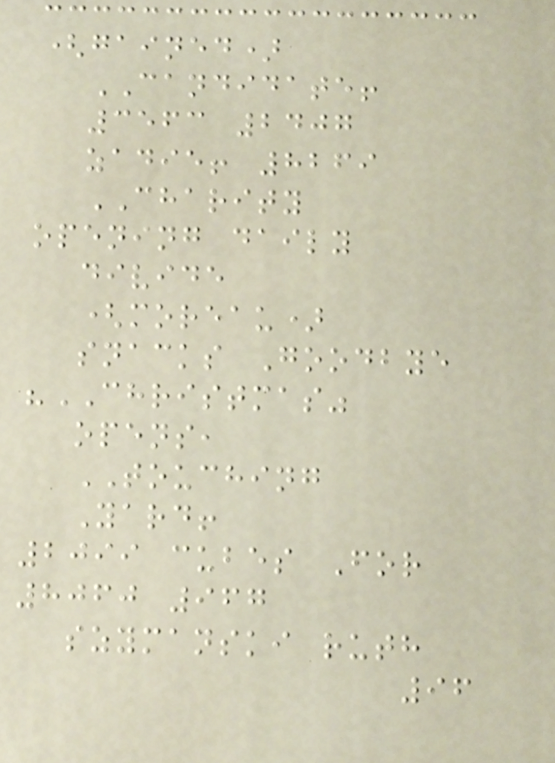(gained)
CANDIDATE!
3563 2407
zadie! 8269
CHARITY
opening daily
divide
(moreau)
snacks Goodbye
"CHRISTMAS"
opens,
TOUCHING
Yard!
2099 cubes For
8060 967
szymanski ruth
96
